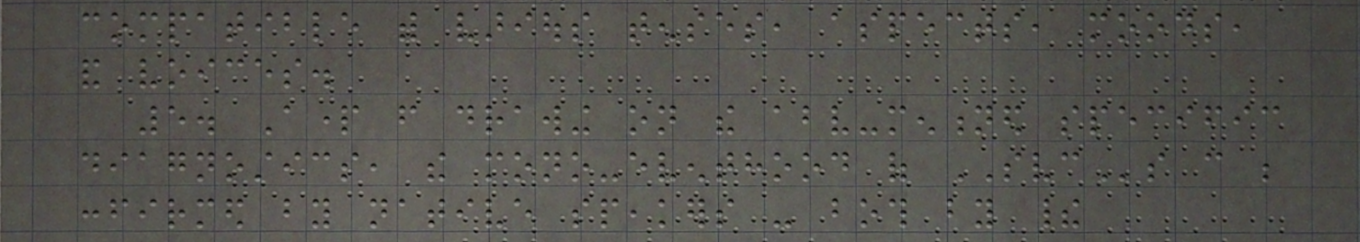compatible with various tenses, aspects, moods,
and voices.
5. Apart from drawing on the above-mentioned specific
diagnostics, the mono-eventhood of SVCs can be
confirmed by native speakers - both by their
